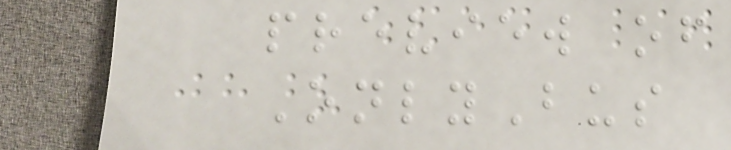preview of
OnlyBus
